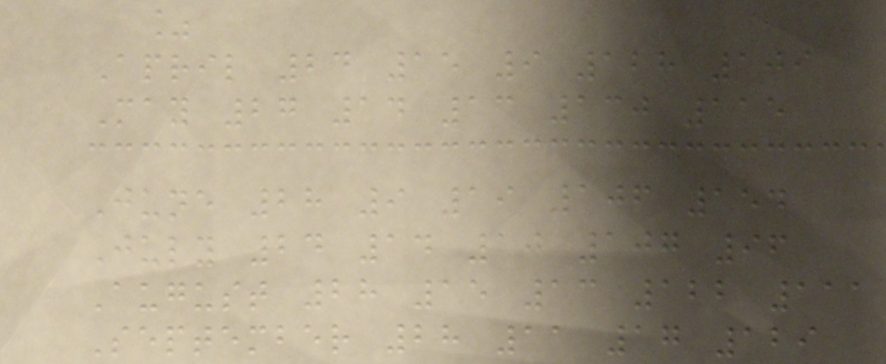%
April 24 15 9 128 109
May 27 14 13 130 115
June 28 9 19 106 154
July 24 14 10 107 96
August 28 15 13 122 111
September 28 11 17 129
